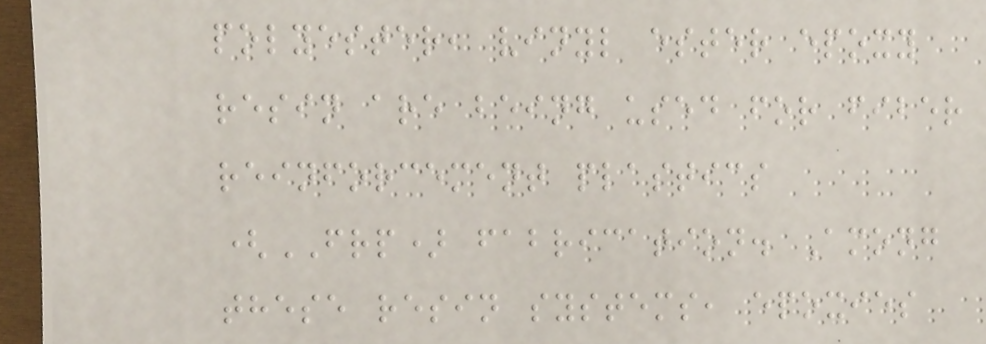polyester, vinyl ester epoxy
resin are being used for fiber
reinforcement plastics
(FRP) fabrication. Among
these resin systems, epoxies
